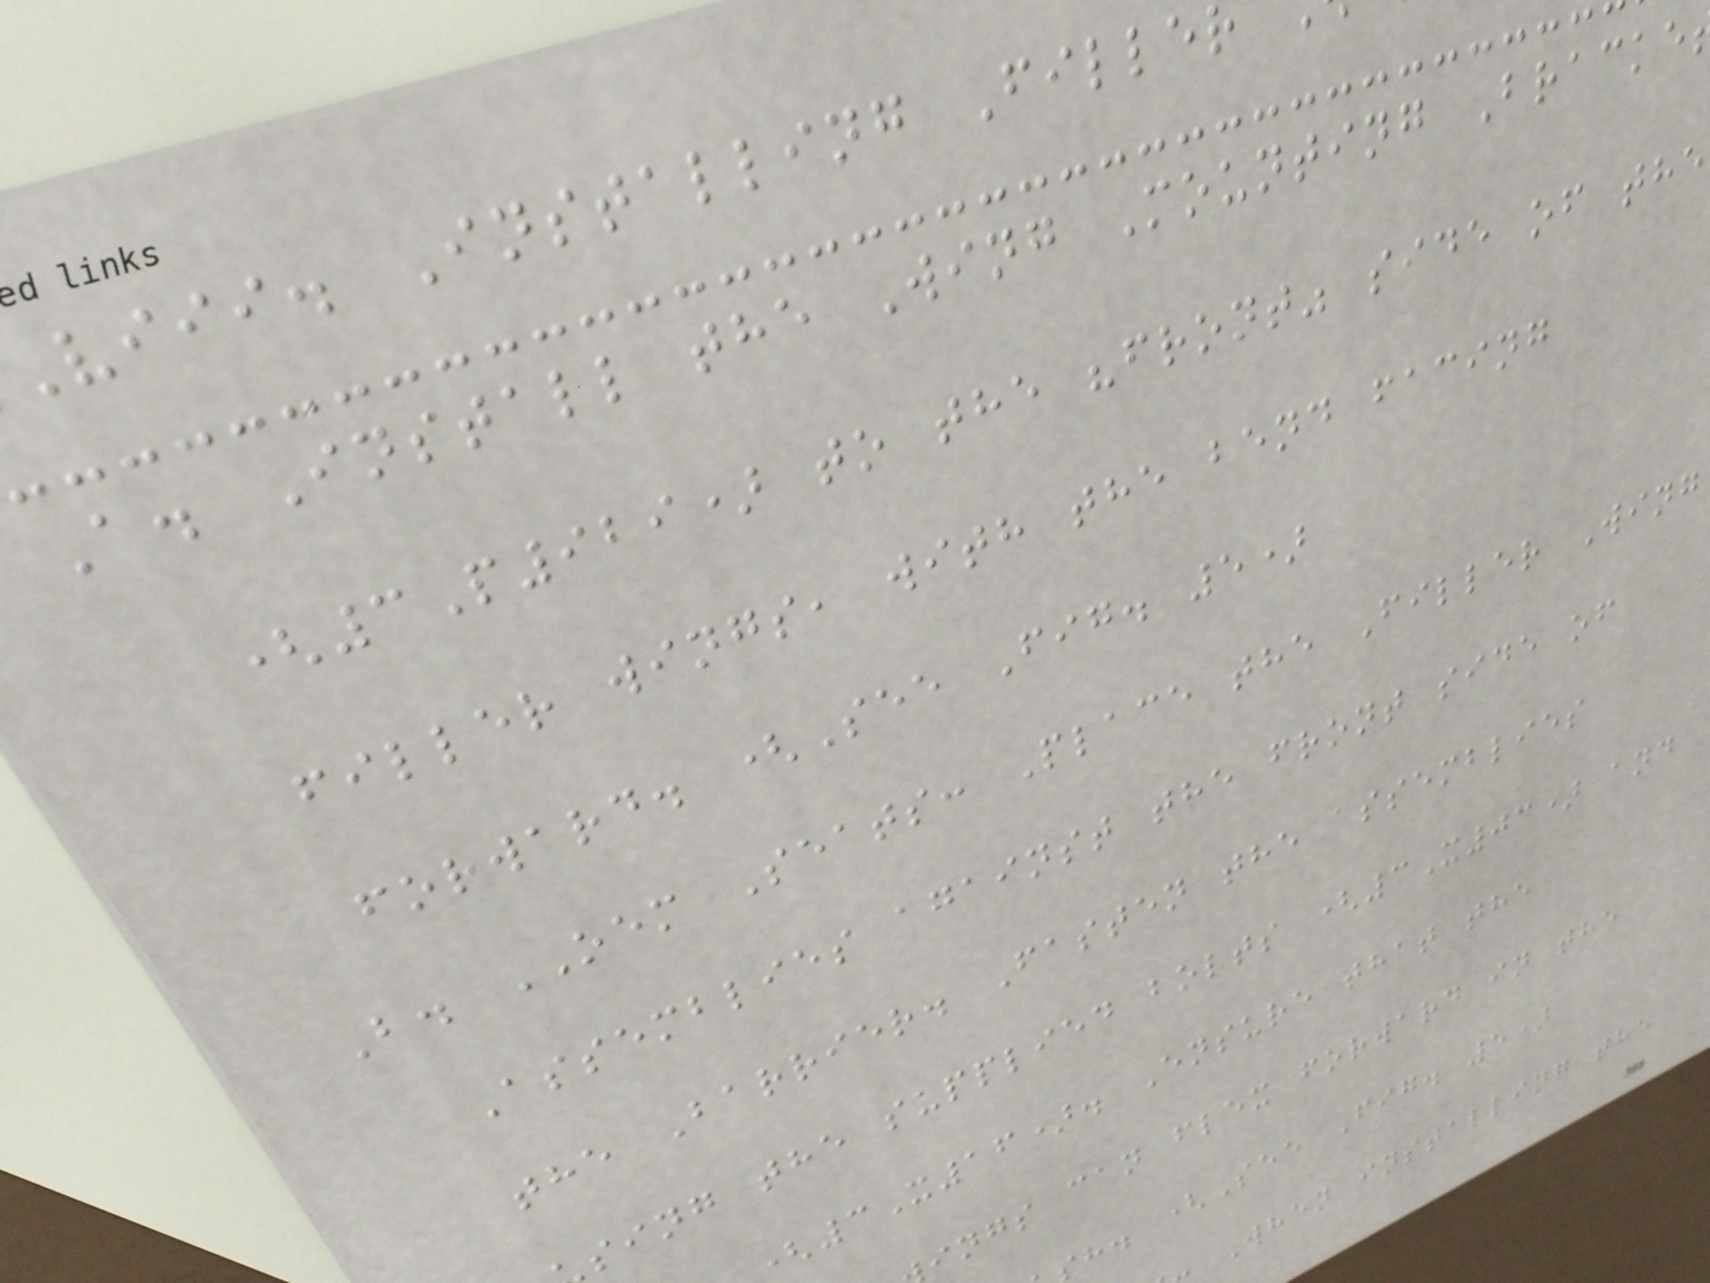viii. Installing Fille
A. Install the Wing Mounting Bracke
(3P929) to the "front" side of the
filler wings, with the bend facing
forward. (See Fig. 5)
B. OEM Seats: Place the Filler Wing
Assemblies against the front side of
the Barrier. Fasten the assemblies
sing the supplied bolts (3X03) and
(3X16). Ensure that the
ings can flex forward in the
h. (See Fig. 5)
When installing the
